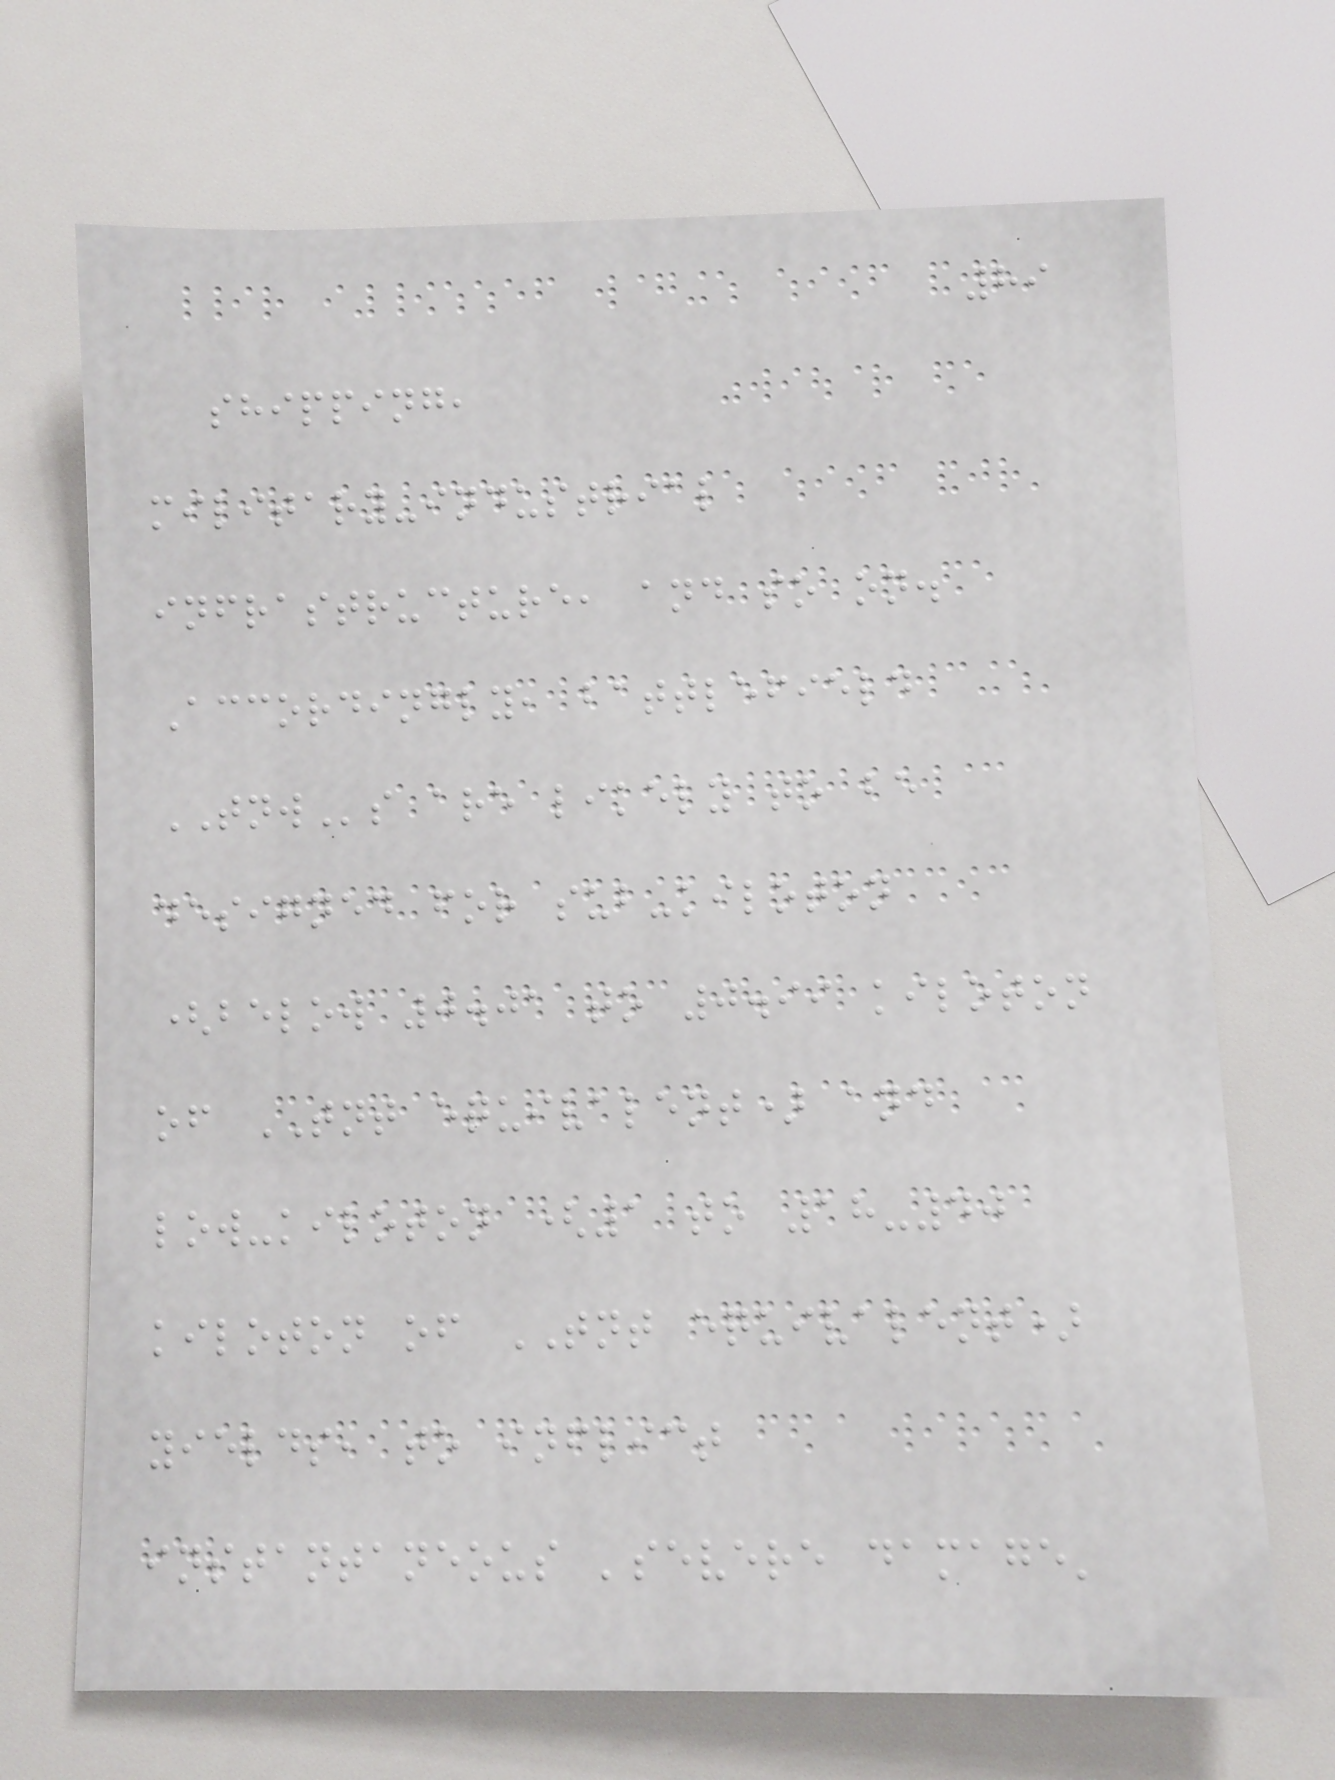89
shipping,
military-industrial
infrastructure, and so on.
Accordingly, battlefield
TNWs are likely to be
designed for sub-kiloton
(below 0.01 to 0.99 kiloton
of TNT equivalent) and
low-kiloton (1 to 18-40
kiloton of TNT equivalent)
yields, to inflict
instantaneous 'severe damage'
